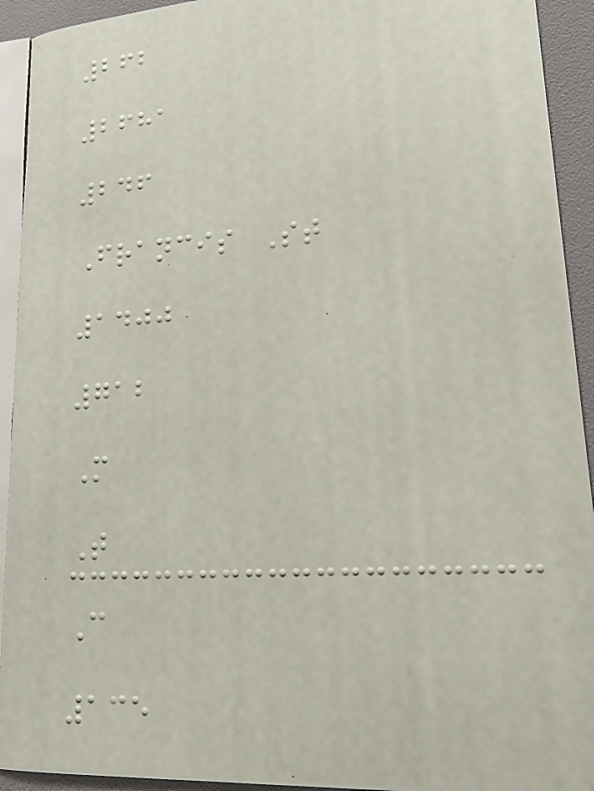262
2681
246
Francis St
1400
712
M
T
C
135
